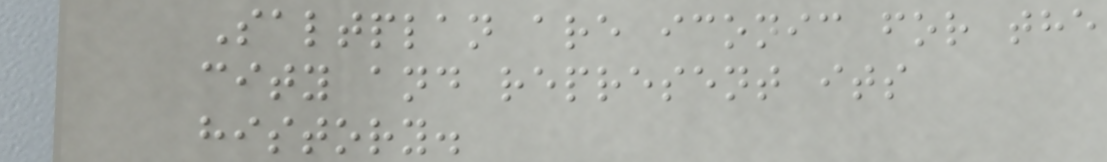Saltplan are iconic for the
city and represent its
history.
